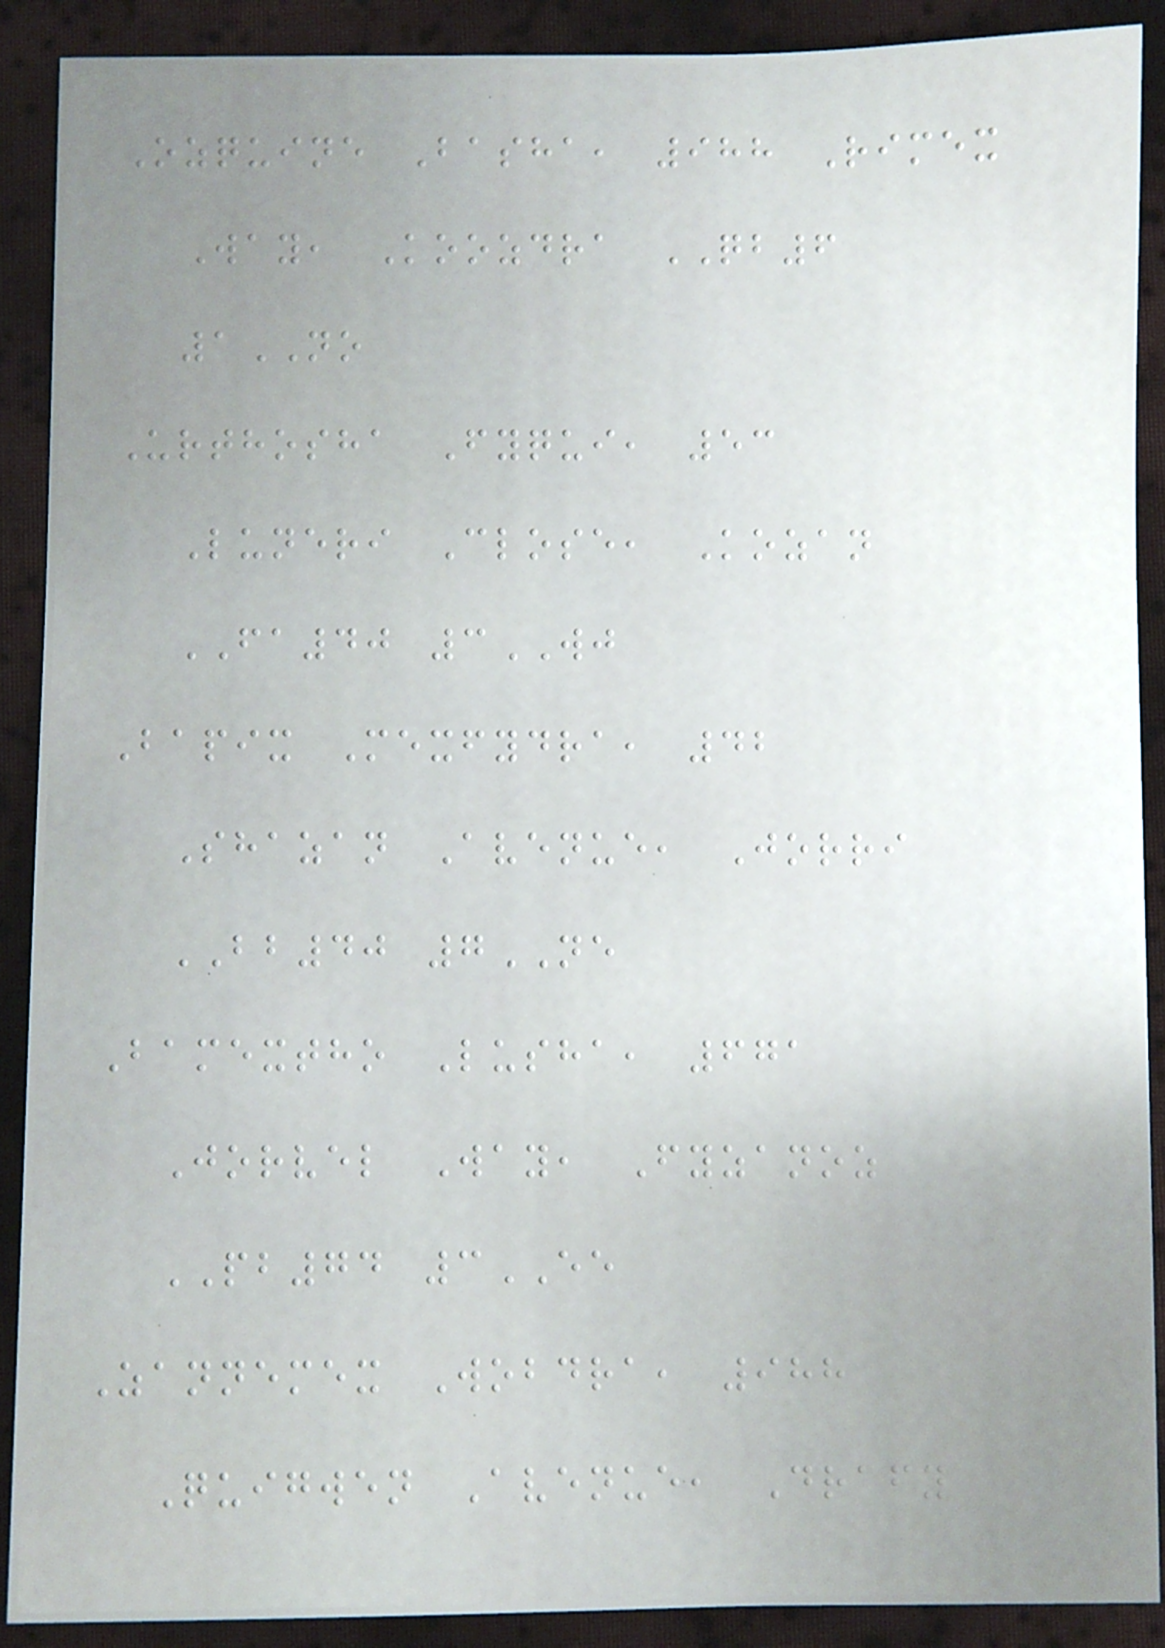Ozquine Basha, 988 Rimex
Way, Koozdra QB6
1NO
Urthosha Fyqui, 53
Luneri Close, Kozan
FA40 3WJ
Bapix Mexfydra, 42
Shazan Avenue, Jorri
BB40 7NE
Bamextho Lusha, 671
Jorvel Way, Fyzanoz
PB74 3EE
Zannemex Wobdra, 988
Quigwen Avenue, Drafy
